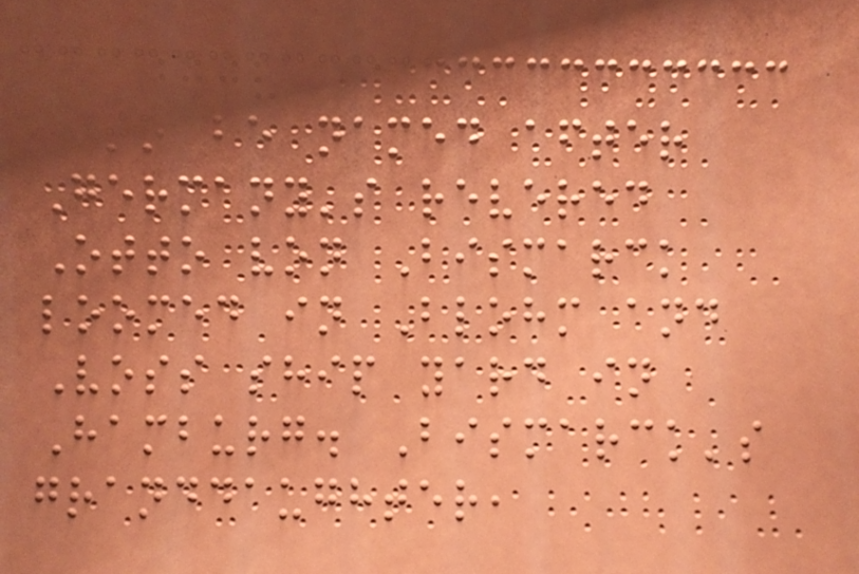to be named after
Germany's revered
Otto von Bismarck
loomed in Blohm and
Voss ship yard in
Hamburg. Bismarck's
granddaughter,
